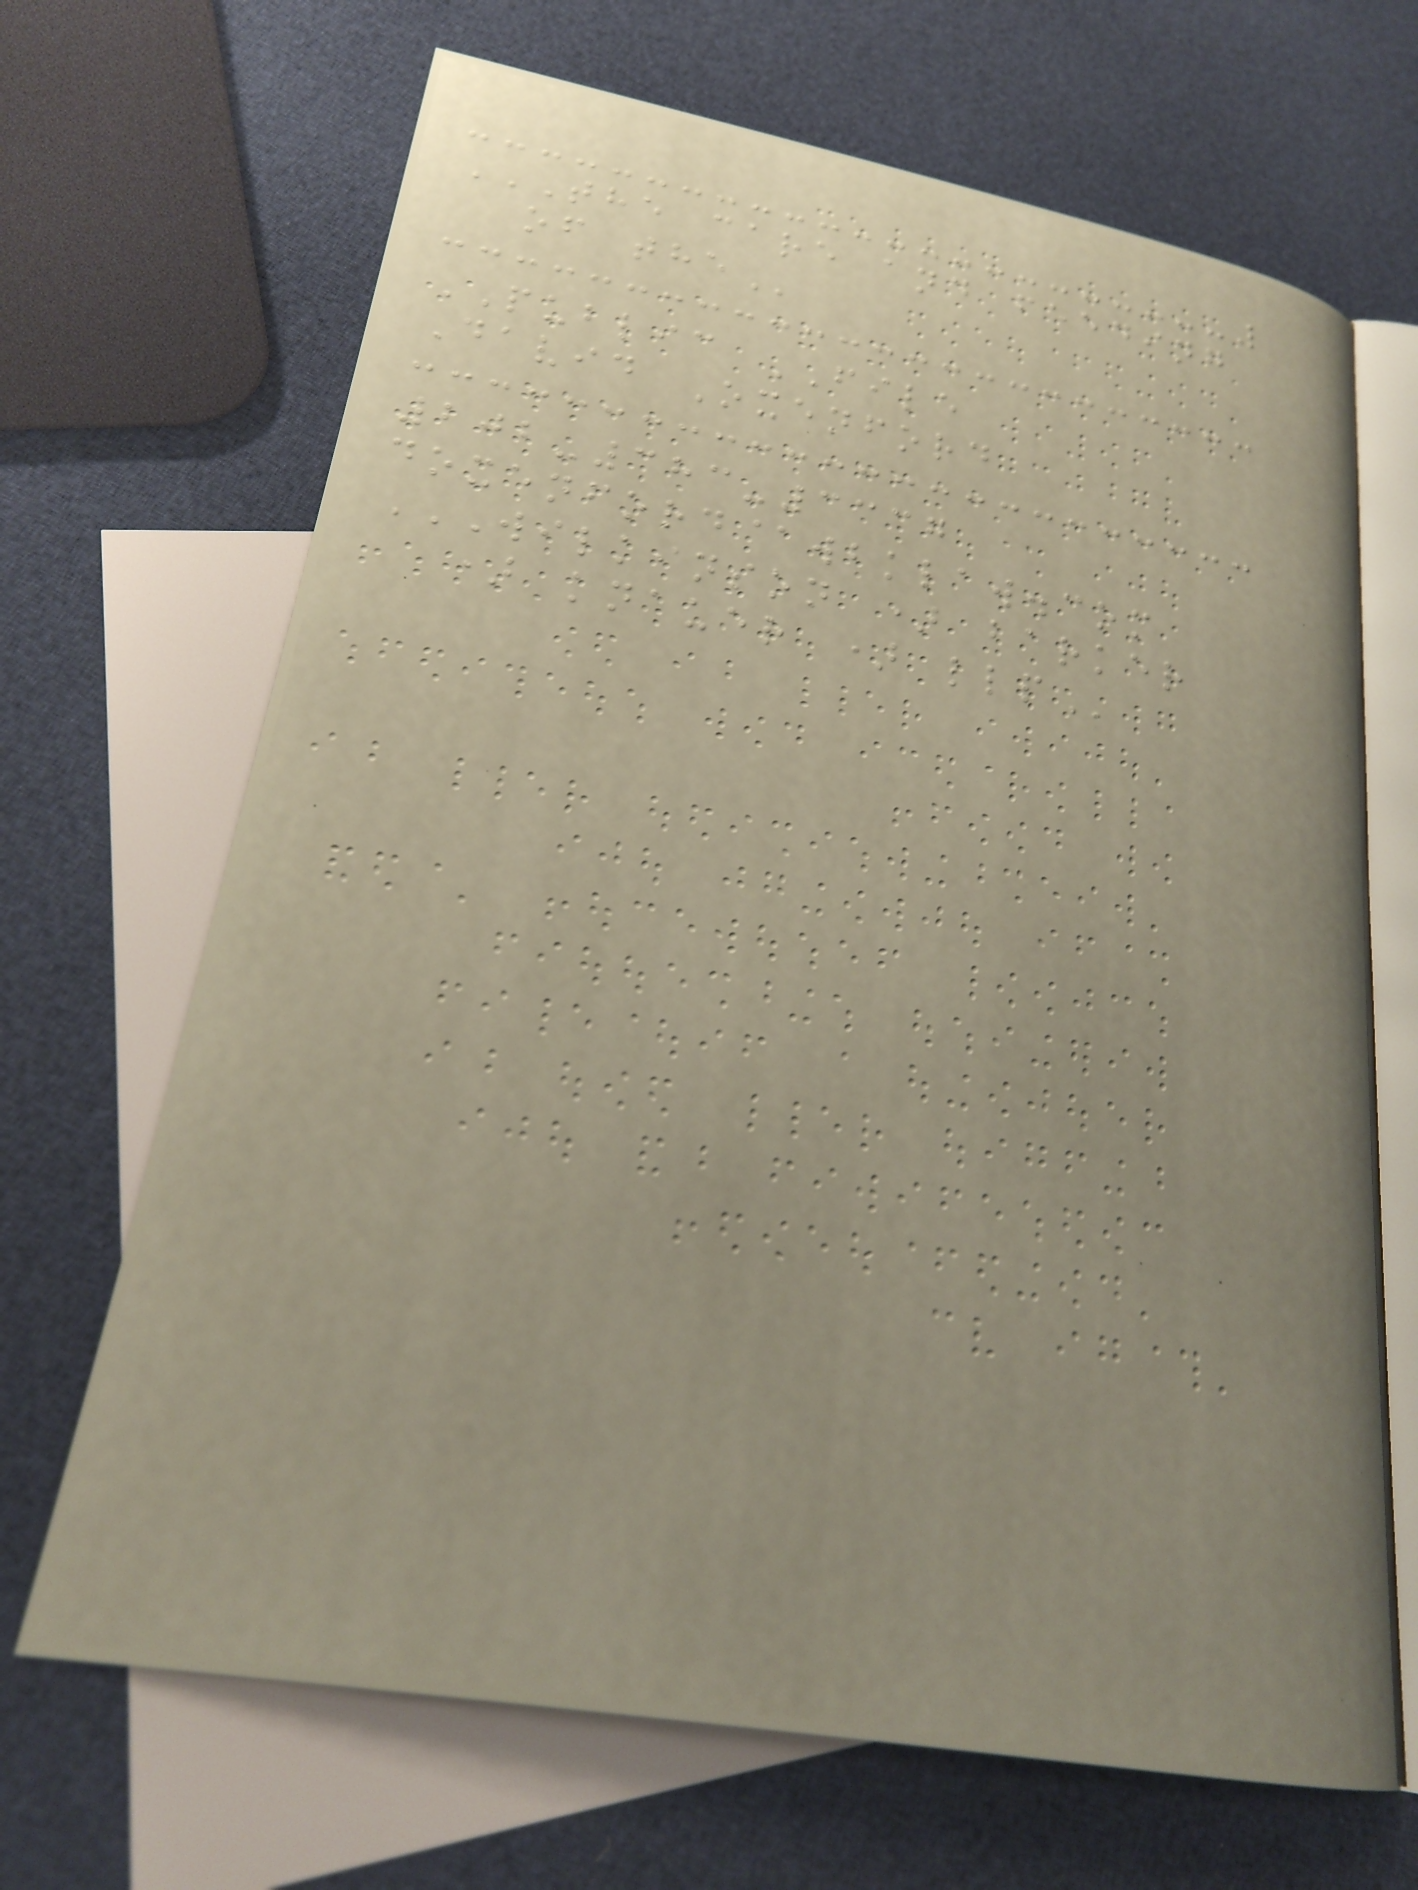THE CARE AND FEEDING
OF THE
PUBLIC FILE
David Oxenford
202-383-3337
doxenford@wbklaw.com
WILKINSON ) BARKER
) KNAUER ) LLP
